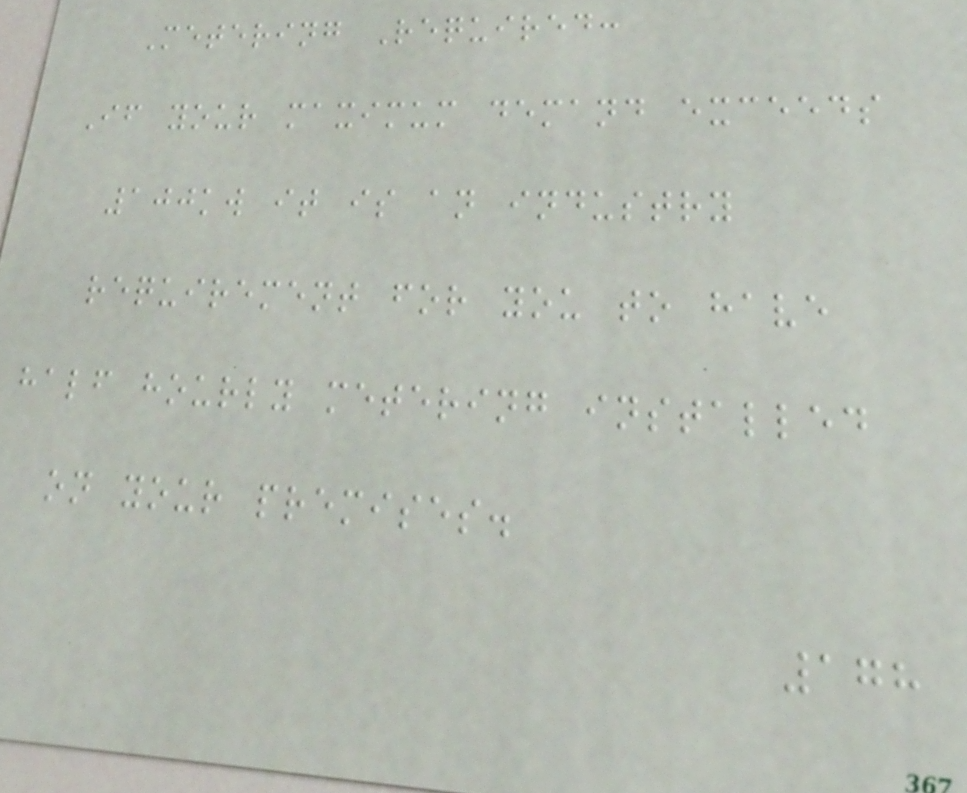Metering Required:
If your maximum demand exceeds
100kw it is an industry
requirement for you to have
half hourly metering installed
on your premises.
178
